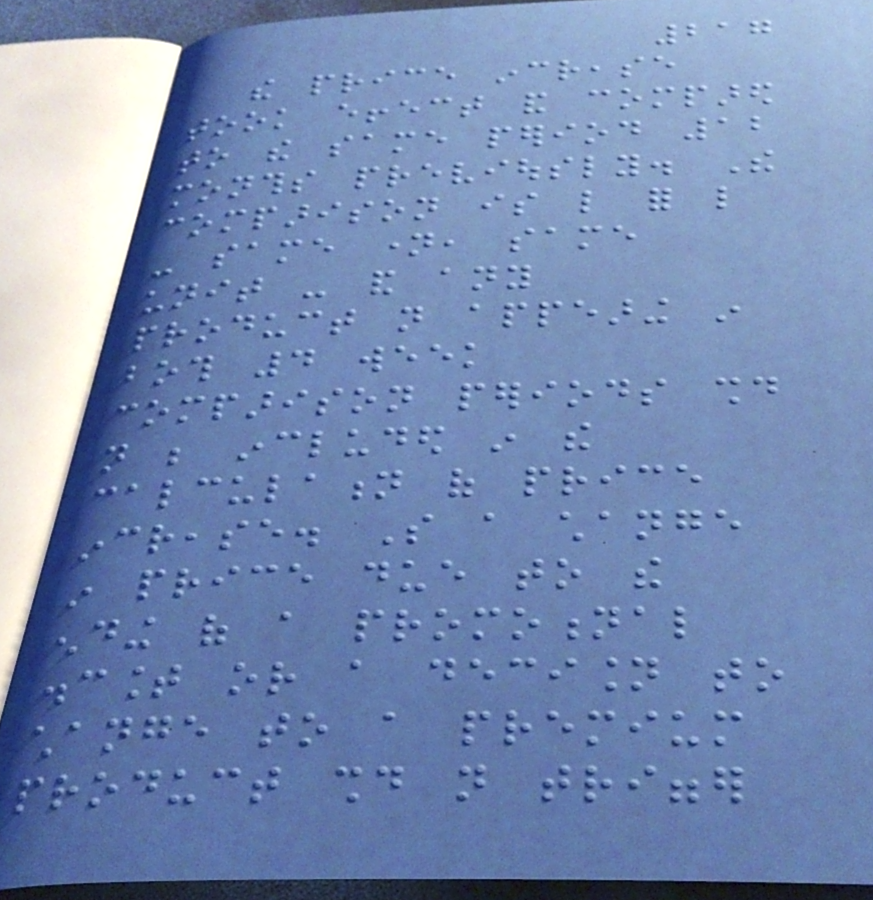217
the price increase
took effect and compared
to the same period 12
months previously. The
comparison is like for like
- same name, same
unit - and any
product not appearing in
both 4 week
comparison periods should
not be included in the
calculation of price
increase. So a change
in price due to the
ending of a promotional
discount or a decision to
change to a premium
product should not trigger
